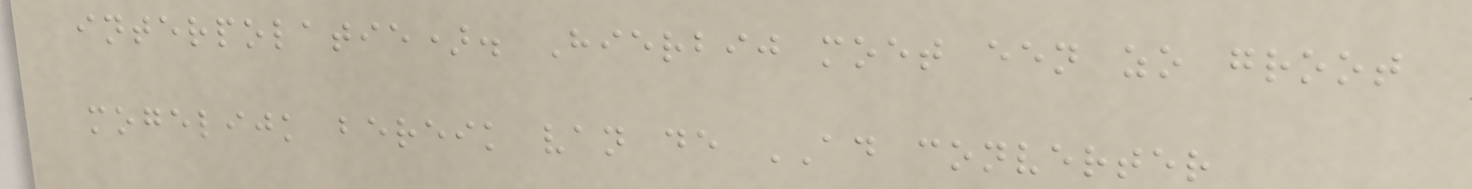interpolatie). Hierbij moet een zo groot
mogelijk bereik van de AD converter
